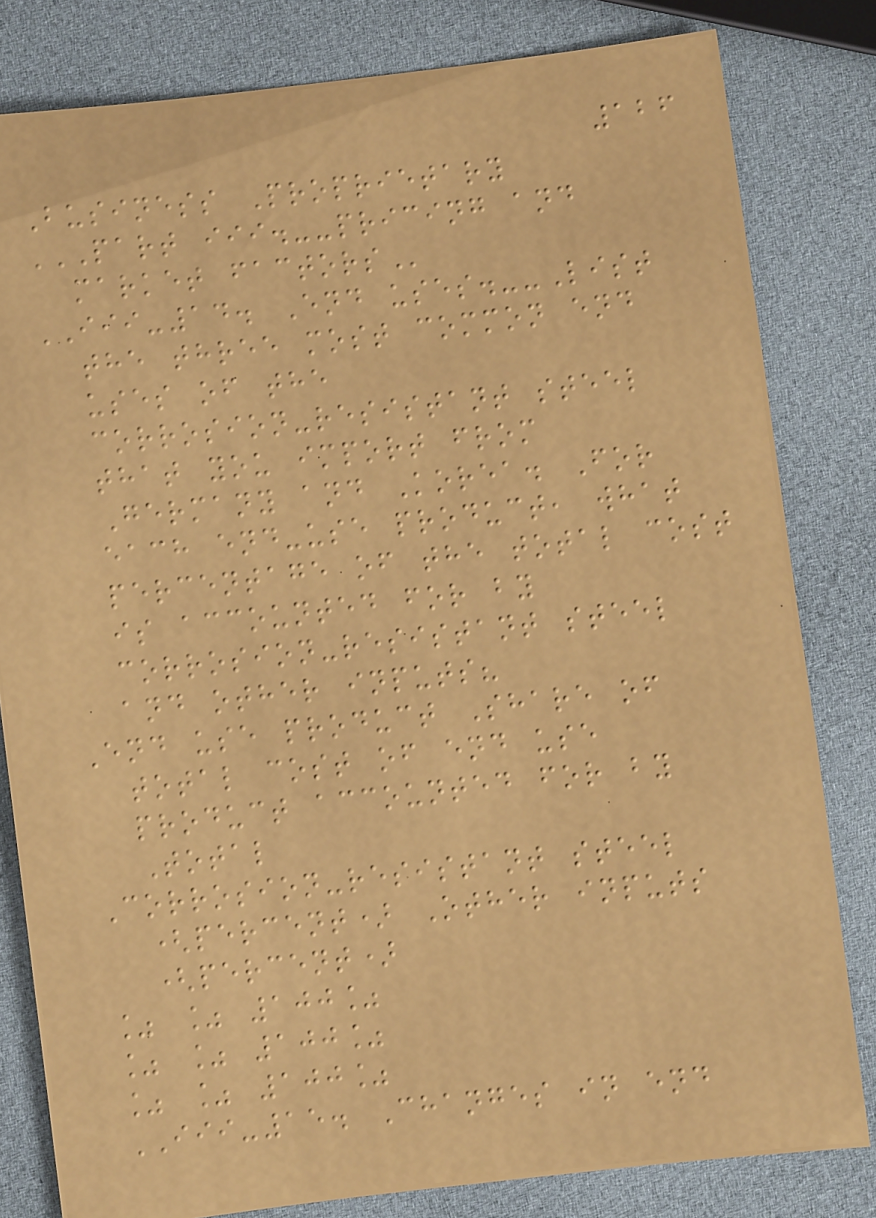126
Business Proprietary
PART III.--PRICING AND
MARKET FACTORS
III-14. End uses.--List
the three most common end
uses of the
corrosion-resistant steel
that you import from
Germany and Korea. For
each end-use product, what
percentage of the total cost
is accounted for by
corrosion-resistant steel
and other inputs?
End use product Share of
total cost of end use
product accounted for by
Total
Corrosion-resistant steel
(percent) Other inputs
(percent)
% % 100%
% % 100%
% % 100%
III-15. Changes in end
